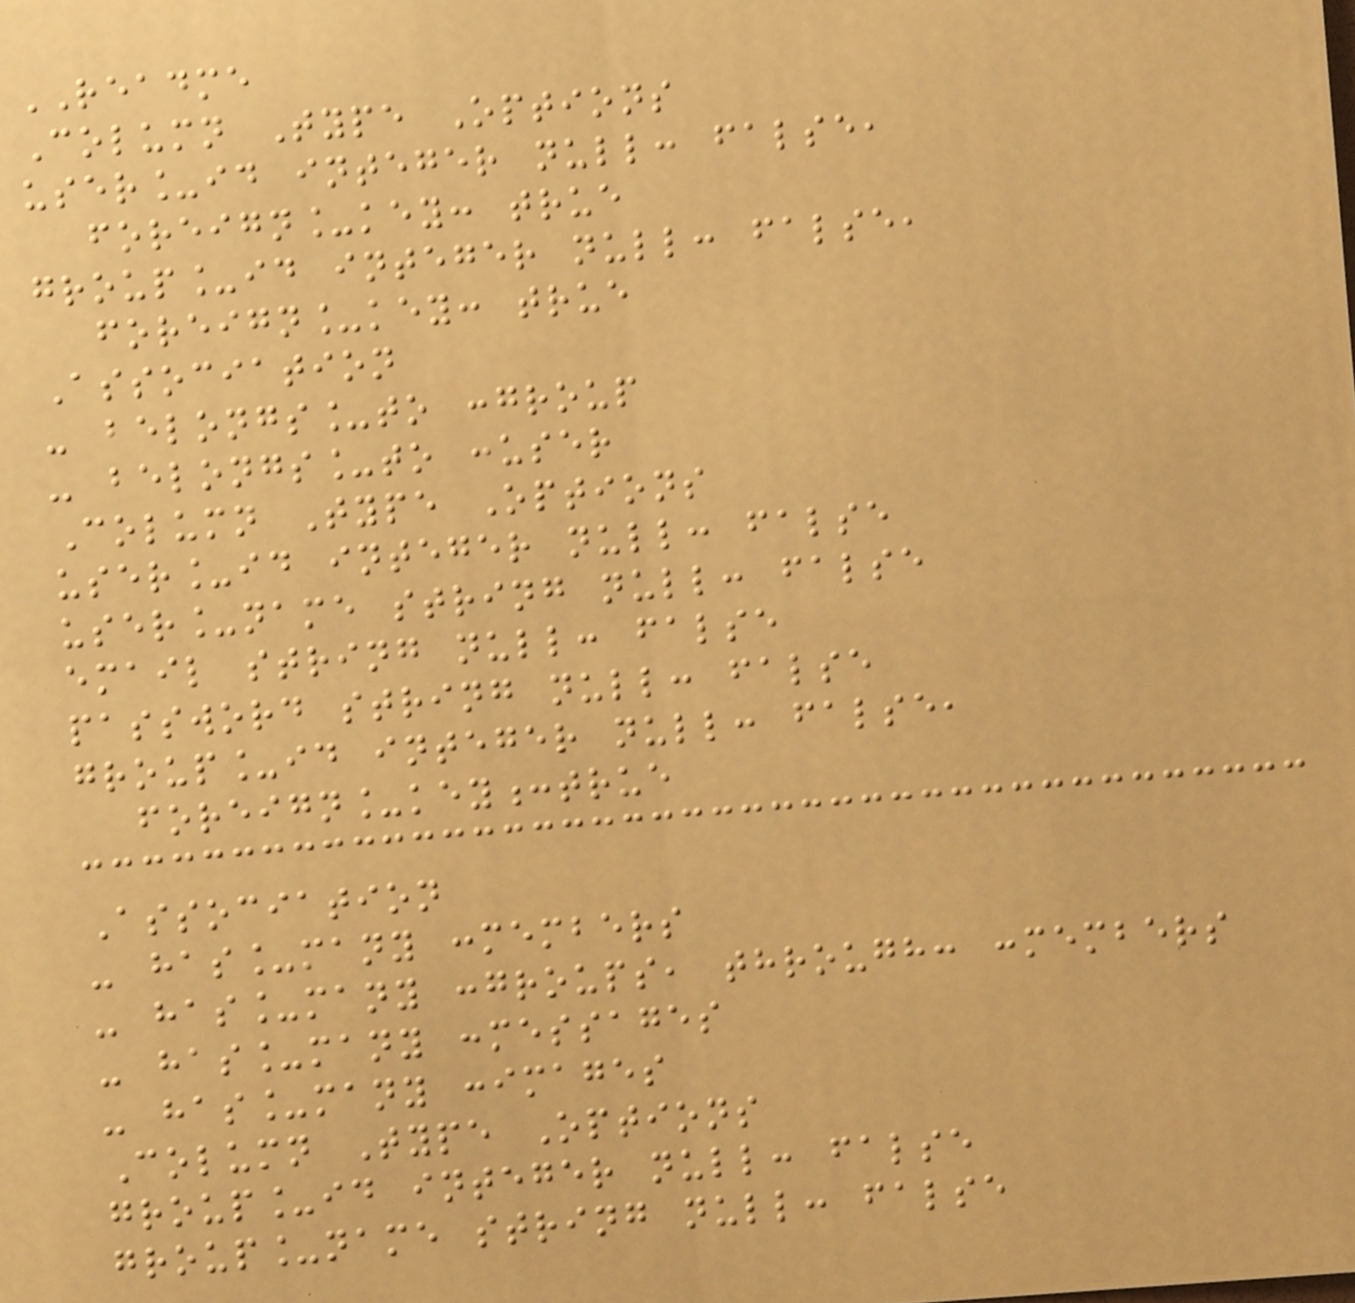README
Column Type Options
user_id integer null: false,
foreign_key: true
group_id integer null: false,
foreign_key: true
Association
- belongs_to :group
- belongs_to :user
Column Type Options
user_id integer null: false
user_name string null: false
email string null: false
password string null: false
group_id integer null: false,
foreign_key:true
Association
- has_many :members
- has_many :groups, through: :members
- has_many :messages
- has_many :images
Column Type Options
group_id integer null: false
group_name string null: false
